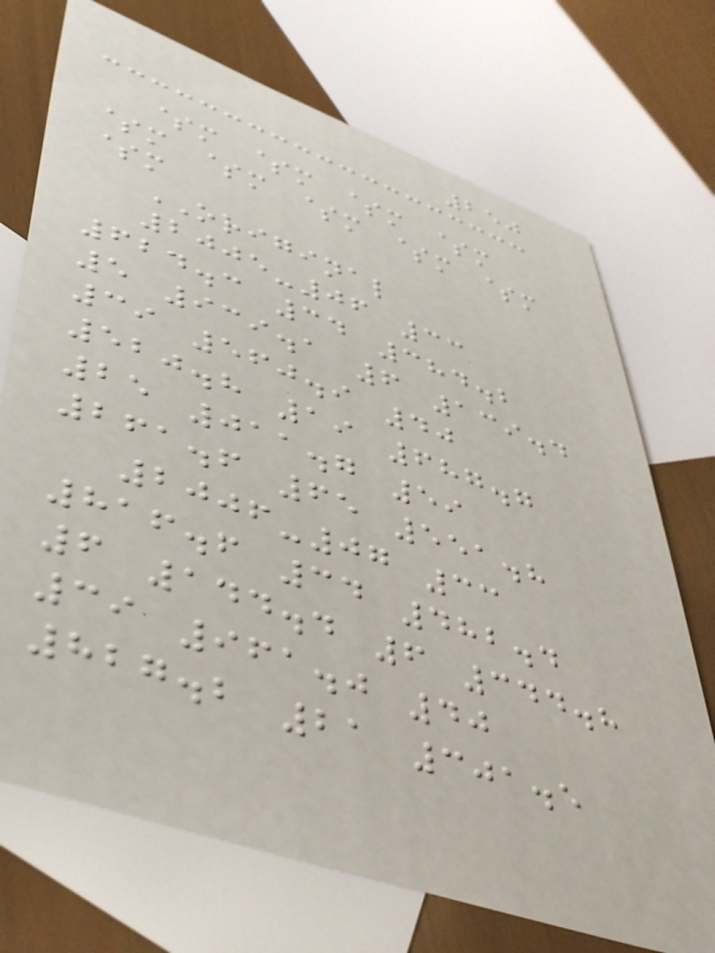250
$m $m $m $m
$m $m $m $m $m
$m
ORIGINAL
2005-06 33
624.3 34 384.2
5 939.1 6 139.4
39 560.9 40
520.8 19 687.7
25 011.7 59
261.6 65 551.8
2006-07 33
816.6 34 482.4
6 144.4 6 344.8
39 961.0 40
827.2 21 301.5
